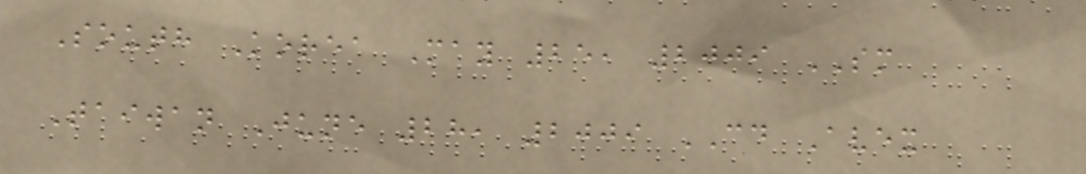South Korea May 25, 2009 SM
Taiwan June 28, 2009 CD Avex
